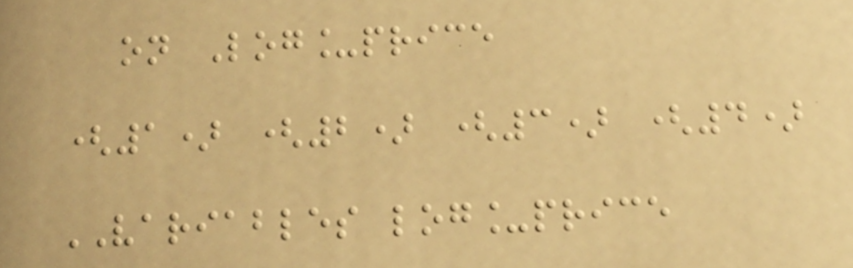on Log_price
(1) (2) (3) (4)
VARIABLES log_price
